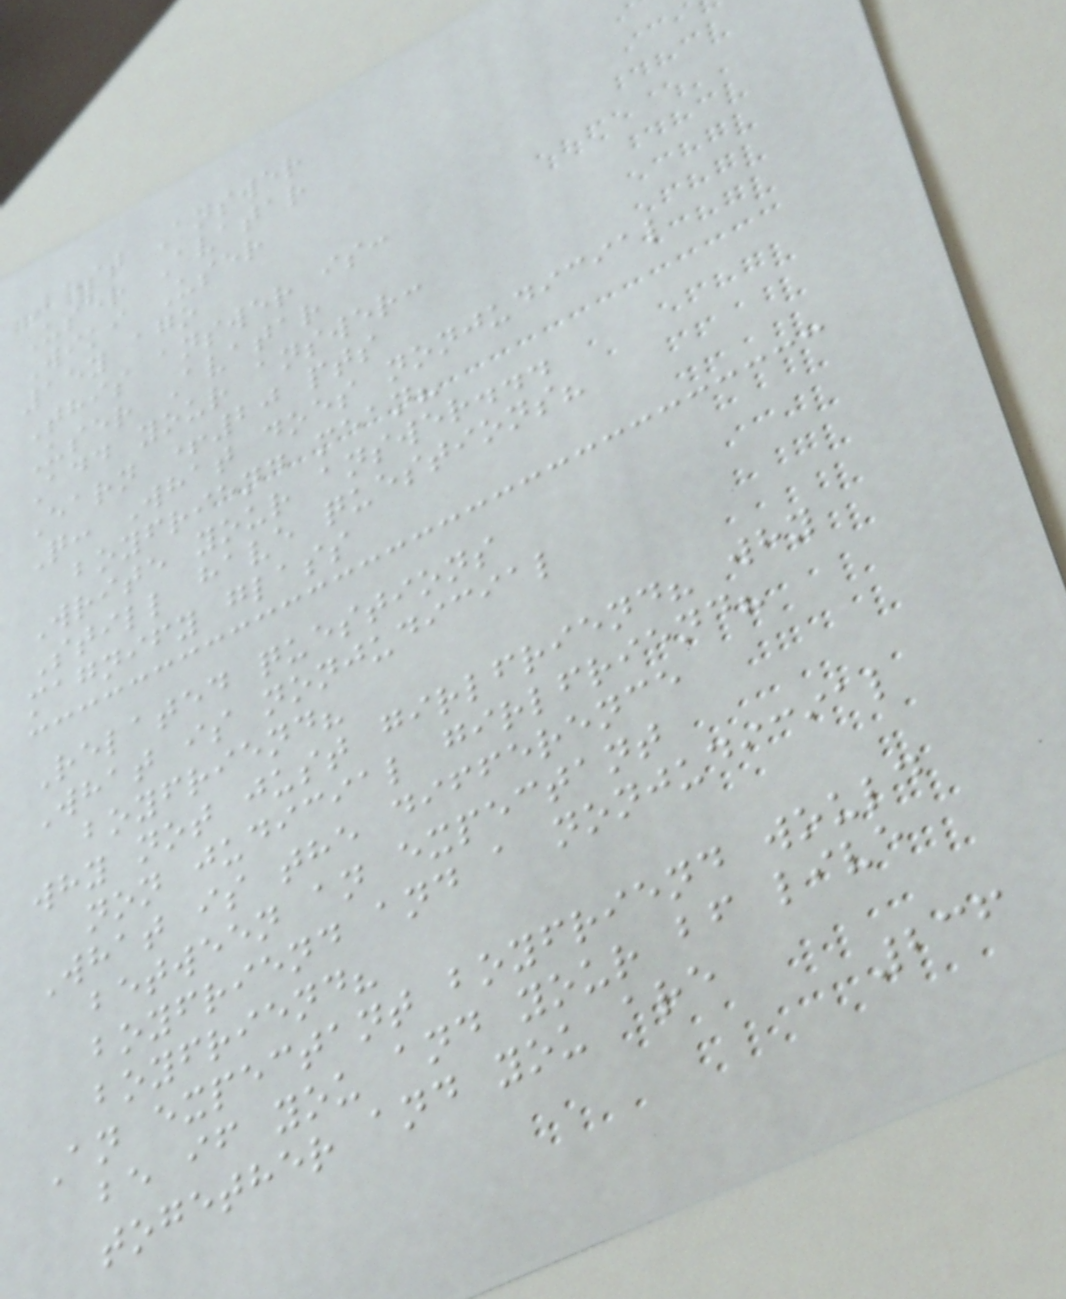Best Answer
User Avatar
Wiki User
15y ago
This answer is:
User Avatar
Add your answer:
Earn +20 pts
Q: What does nonjudicial
boyfriend mean?
Write your answer...
Still have questions?
magnify glass
Related questions
What is nonjudicial
boyfriend?
why not just girlfriend? why
non judicial girlfriend?
What is the difference
between an expectant
boyfriend and a nonjudicial
boyfriend?
An expectant boyfriend would
be if you and your bf live
together and you are
236
